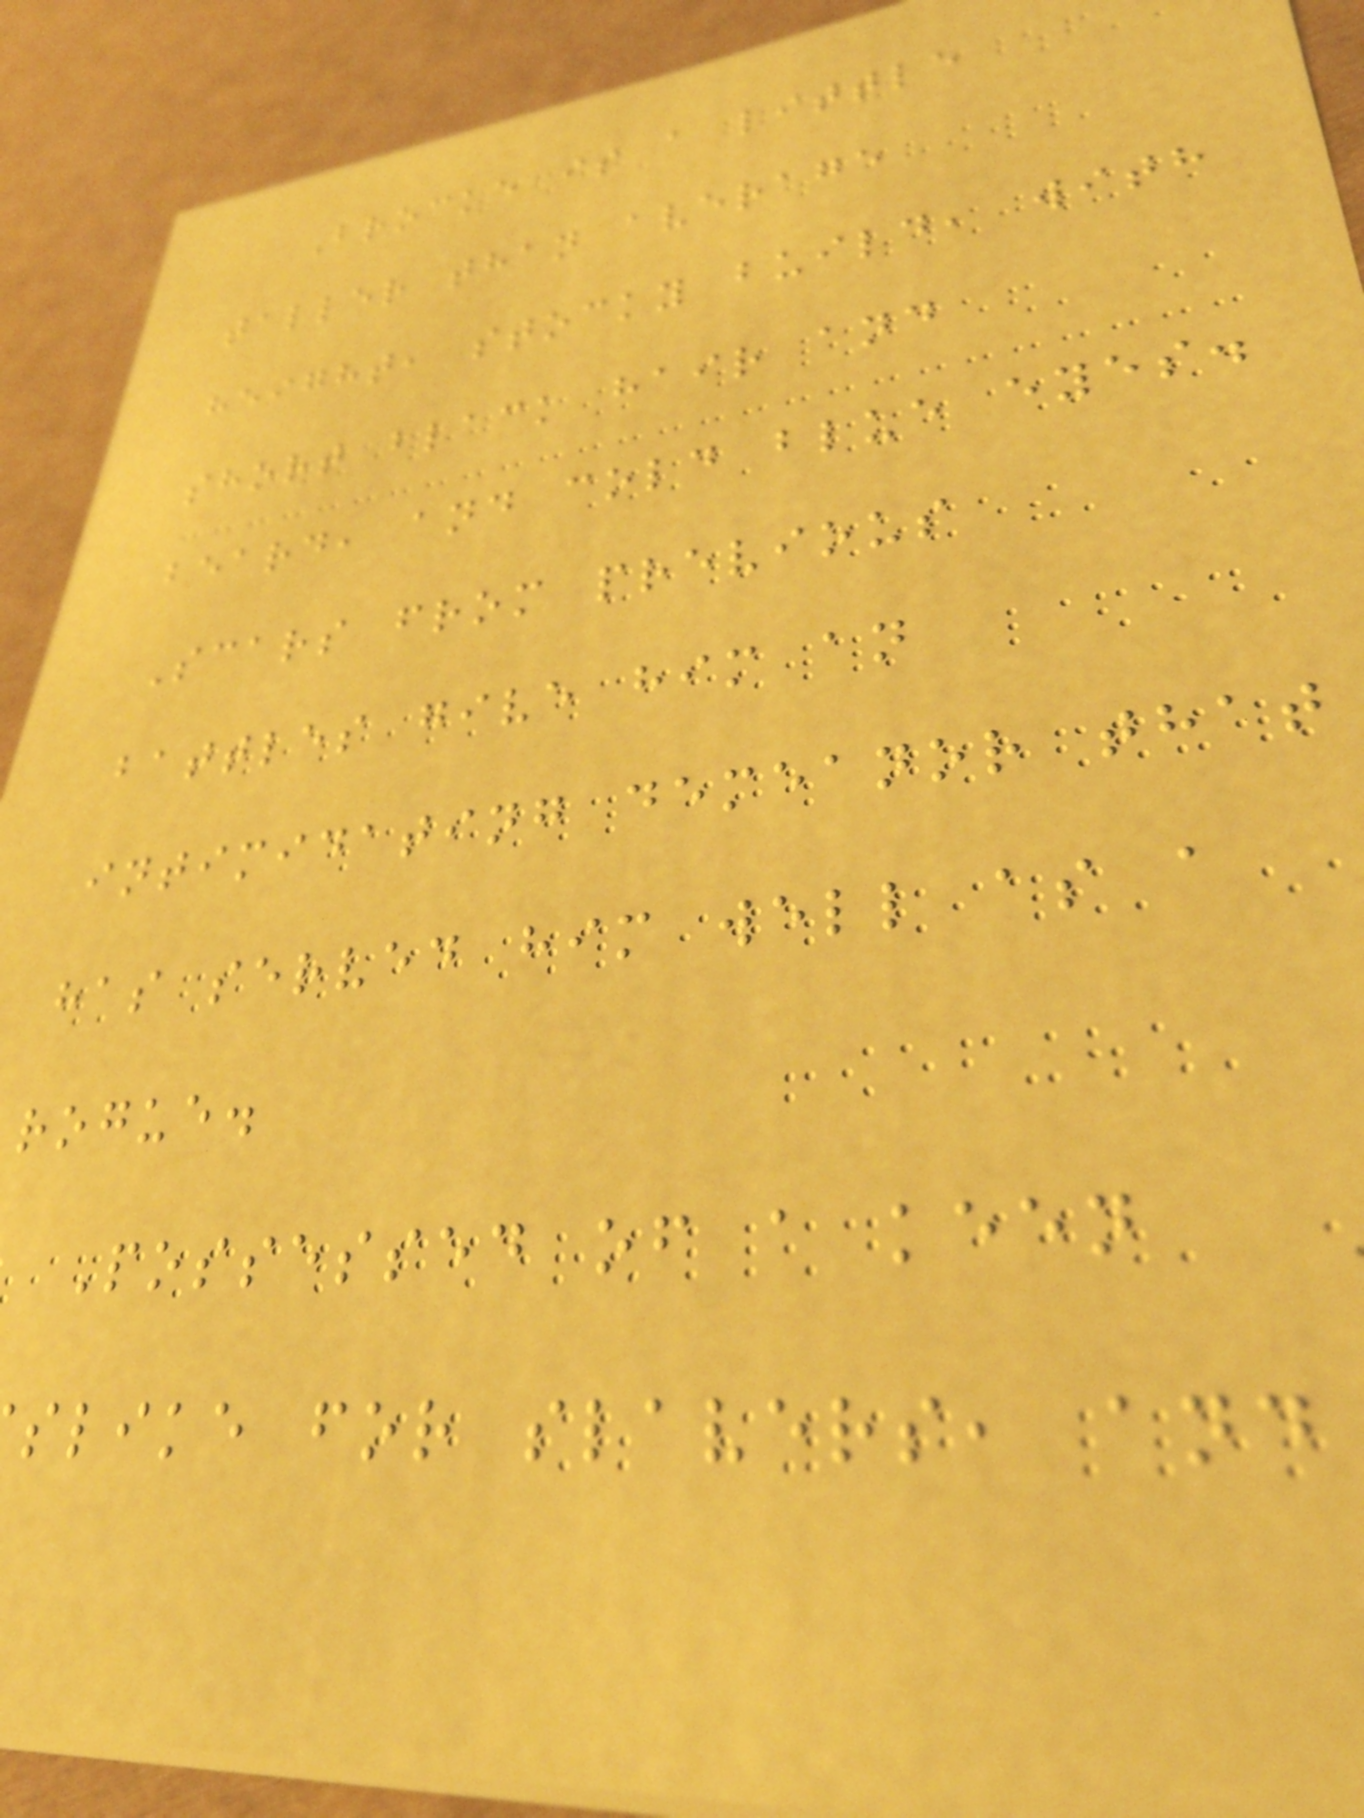Brocke is a little
taller than average
height, stocky build, with
short black hair and
beard, and cold blue eyes.
Scars from previous
battles give him an
intimidating demeanor that
has served him well as a
rogue.
Possessed of a keen
slike for slavers, and
